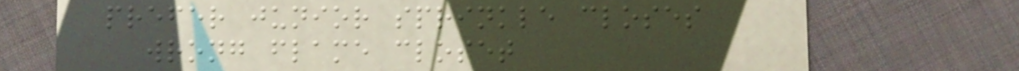prefer junior sprinkle closes
wrong flame closet
